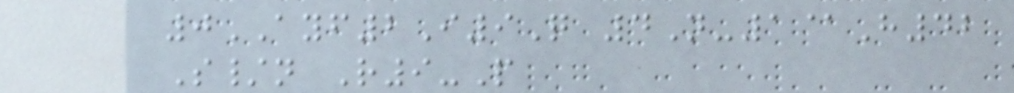0AYF2I9Q 4N-1@H42
S/n R9-P
